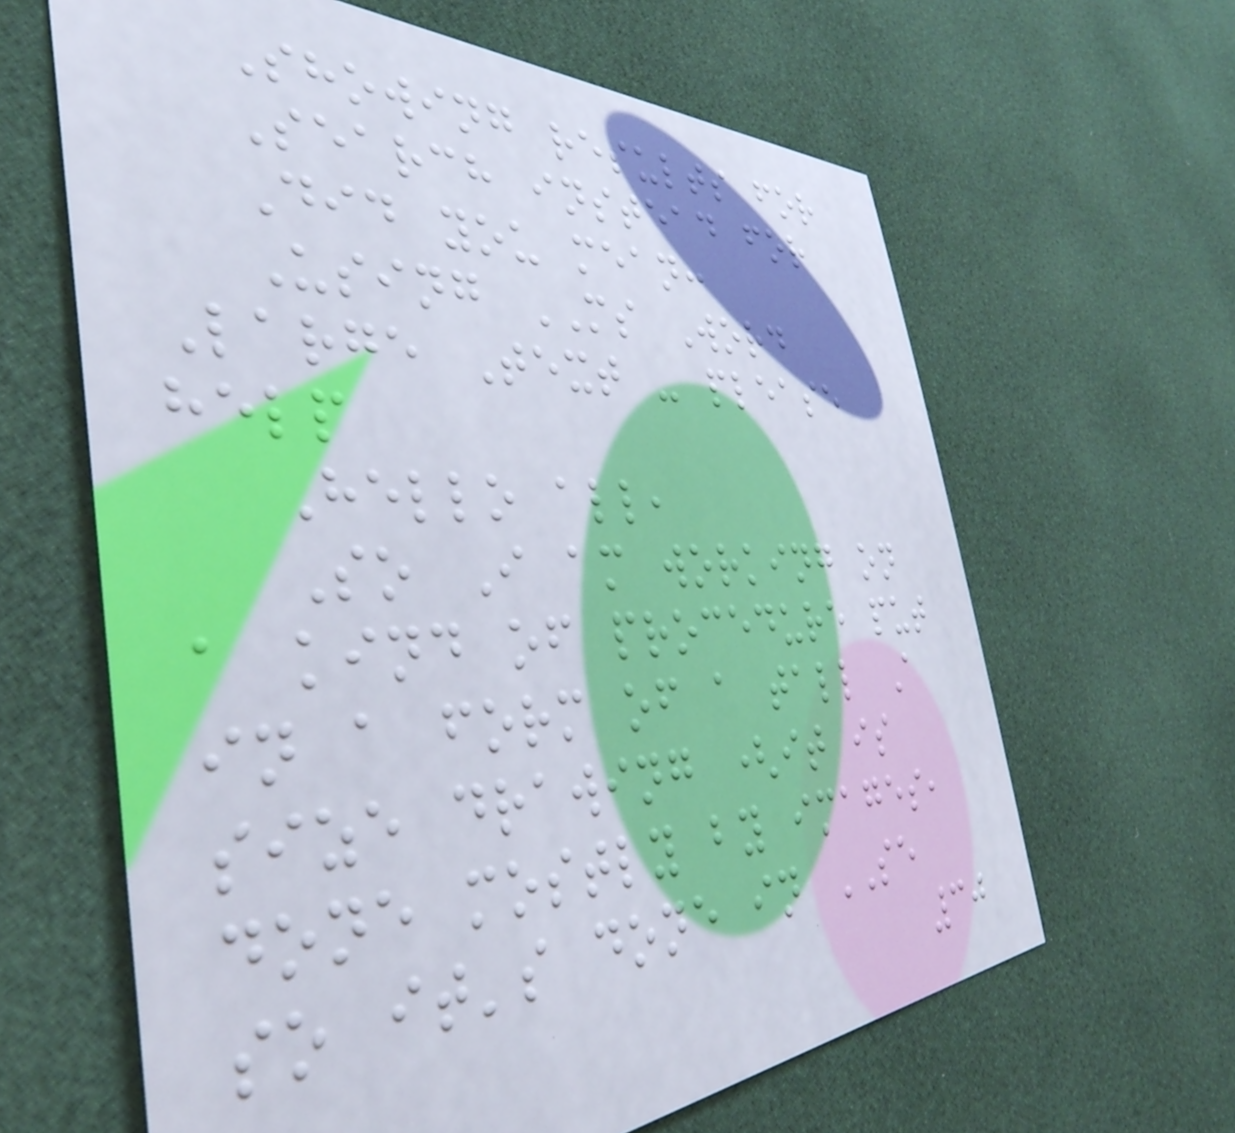Showing results for
Search instead for
Did you mean:
Using MS Word
Large Text - please
help
Hello all,
So I am working on
a kind of procedure put
in a form of a tall A
size drawing (it is
done mostly by images,
so it's done in SE
30
